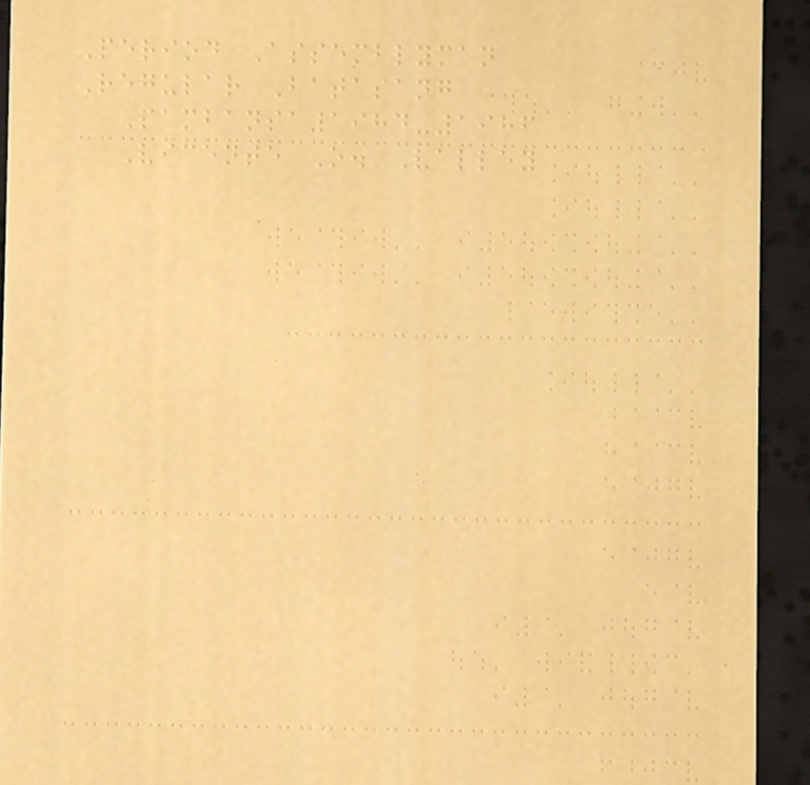Period Assemblyman
Regular Batasang
Pambansa1984-1986
Vicente O. Valley
